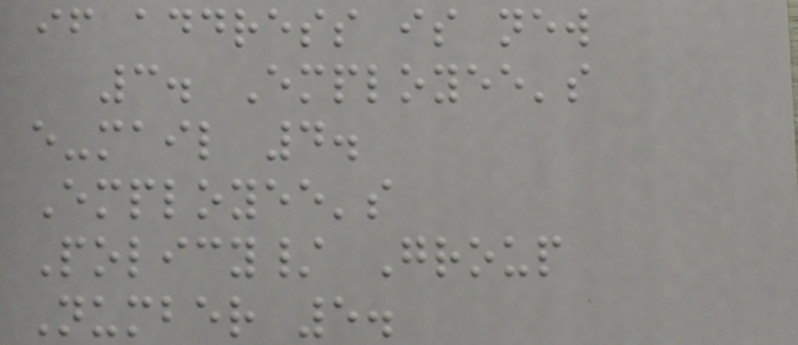if address is new
3. Employee's
e-mail 4.
Employee's
Policy/ Group
Number 5.
